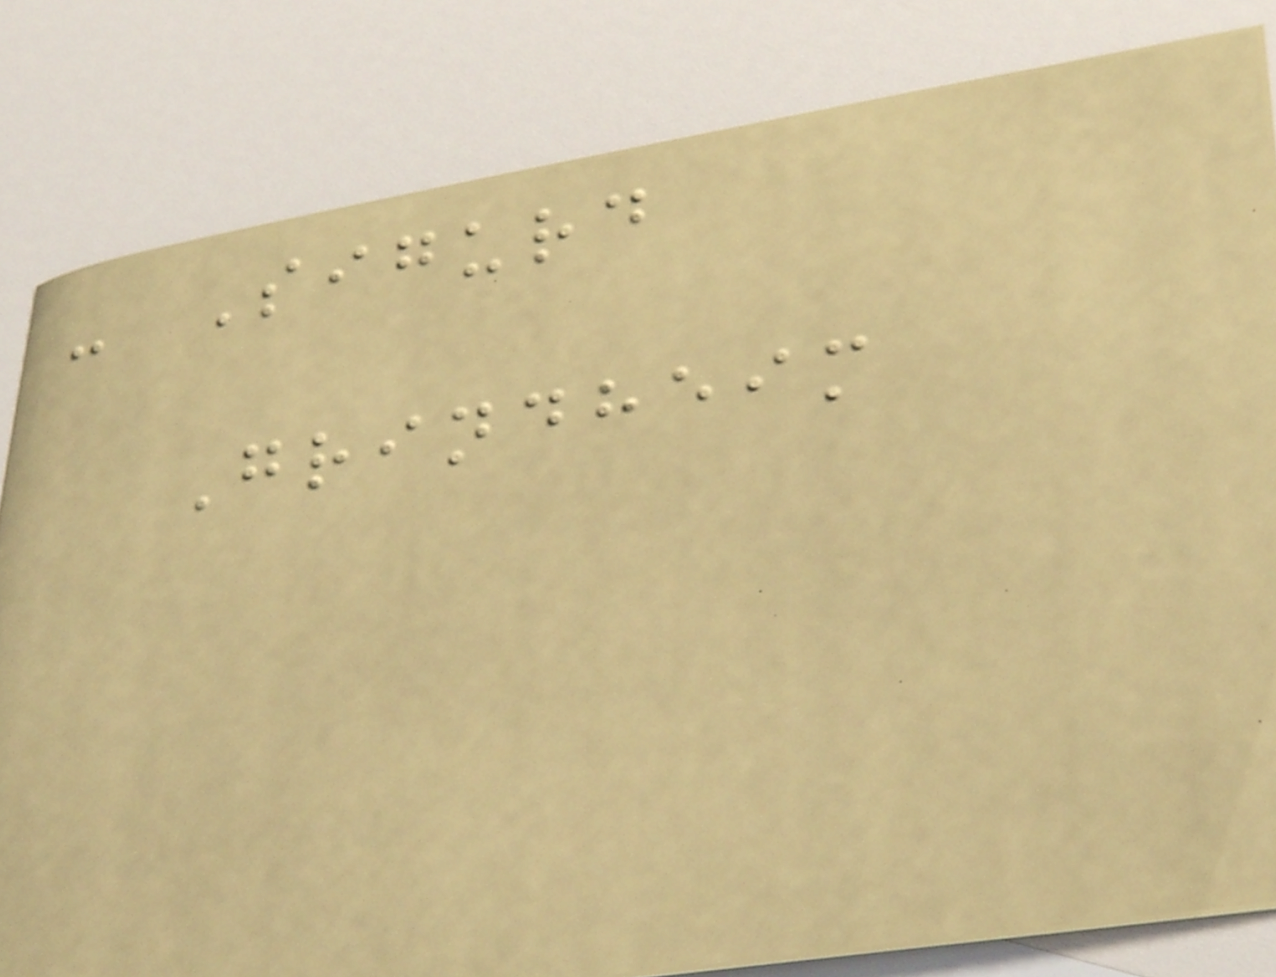- Sigurd
Grindheim
